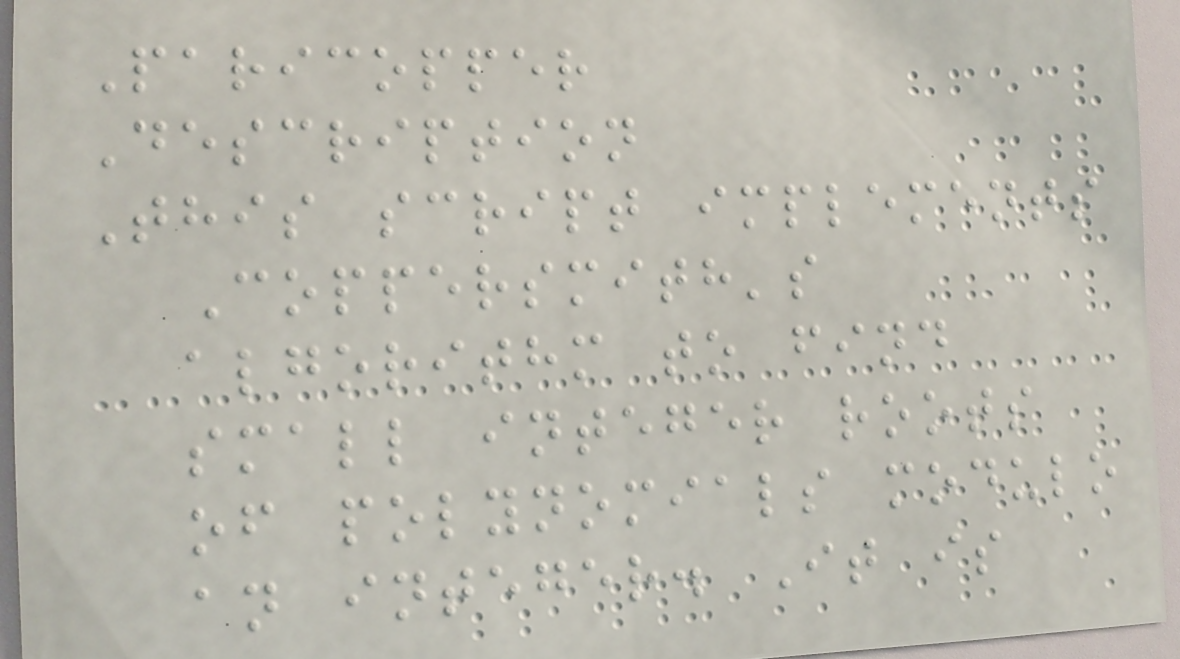Paricopper
Description
This script implements
Coppersmith's
algorithm to find
small integer roots
of polynomials modulo
an integer. It is
